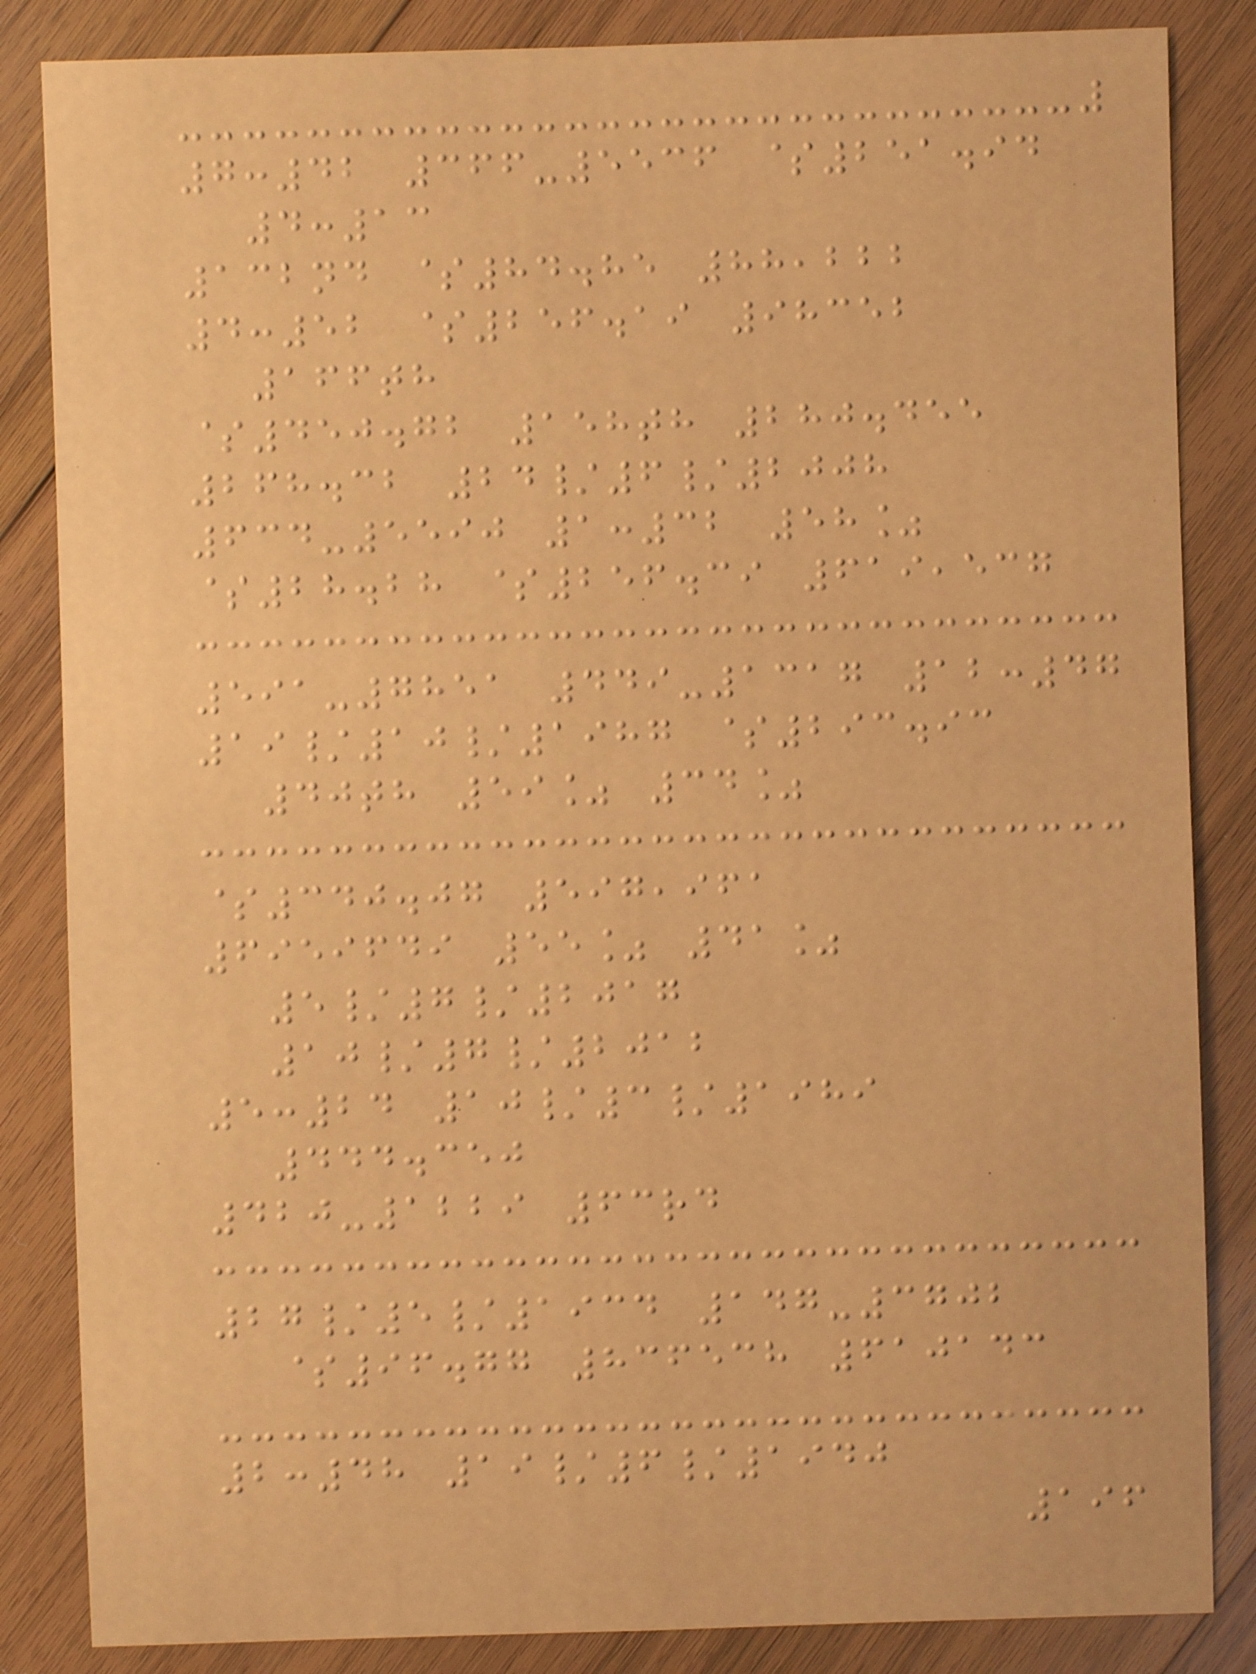7:42 366-5536 $251.94
4:13
132nd $84.85 88,222
4:52 $256.19 98352
166th
$450.72 158th 280.455
268.32 24/6/2008
634-5590 1:32 58%
$28.28 $256.39 619,537
591-7851 449-1317 12:47
19/10/1987 $293.93
40th 59% 34%
$340.07 597,961
6959649 55% 41%
5/7/2017
10/7/2012
5:24 10/3/1989
444.350
420-1229 63rd
27/5/1934 147-3702
$96.77 836538 610143
2:48 19/6/1940
196
